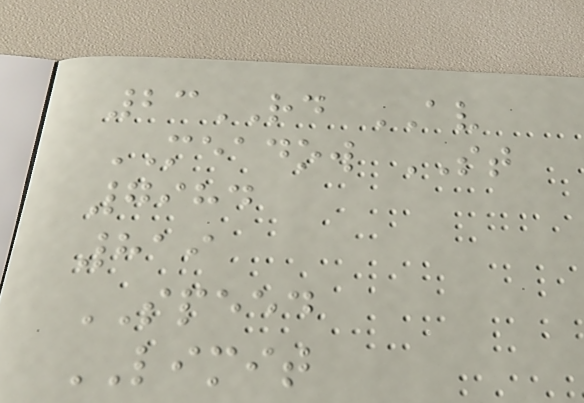23RD AV
MEADOW ST
7984
819
SPEED
LIMIT
